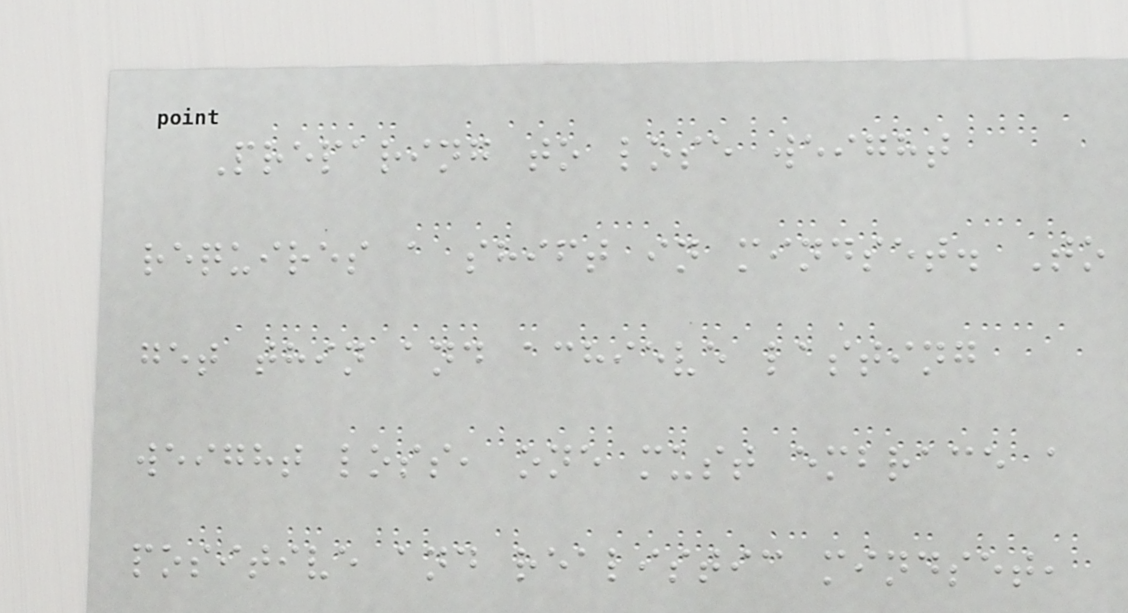Preparing to lose weight
requires a shift in mindset. To
get thin and achieve lasting
weight loss, one must embrace a
positive and realistic mindset,
